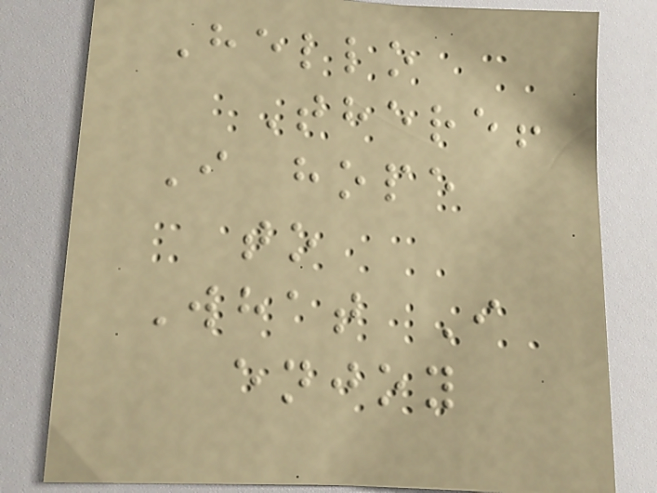Hello
There!
I hope
to
What I
enjoy
